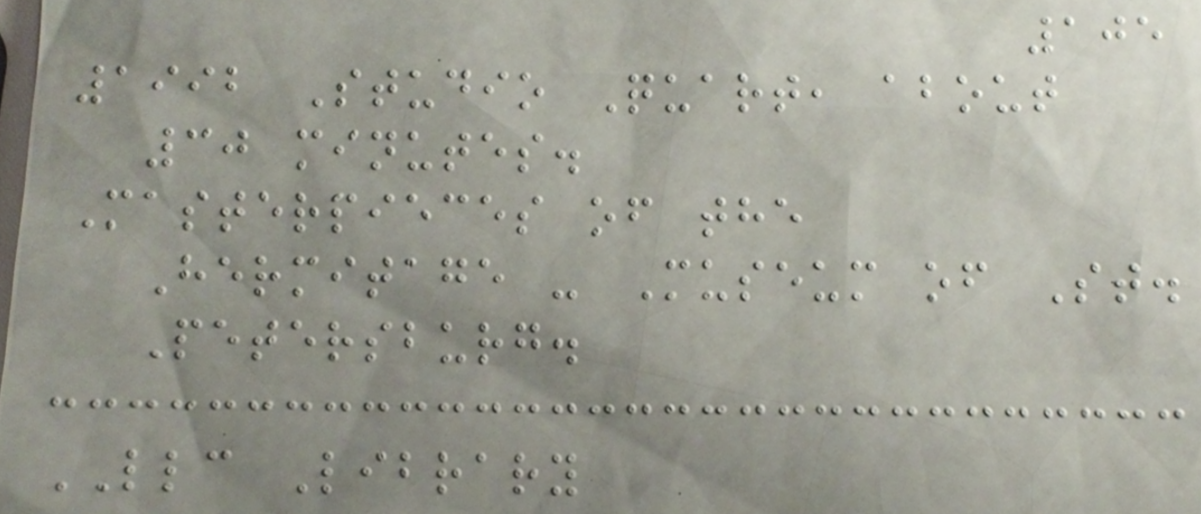105
1992 Studio Quart, about
30 minutes.
Masterpieces of the
Hermitage - Museum of St.
Petersburg.
LLC Library
